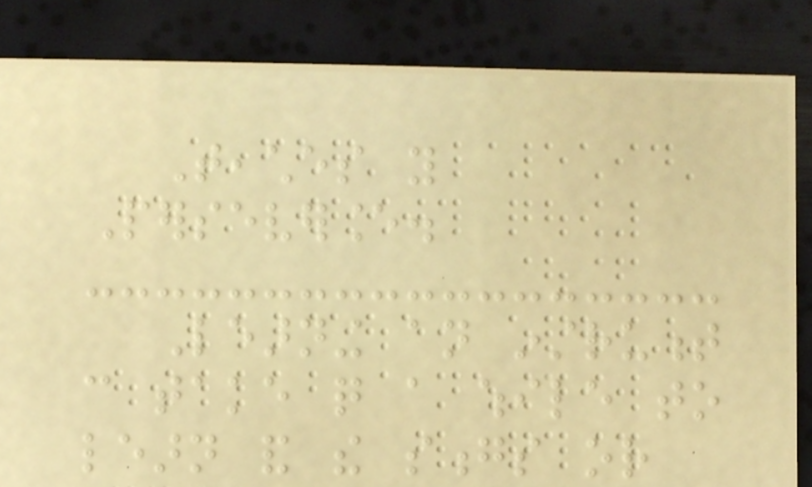Teaches you
Perseverance.
Learning an instrument
can take quite a while to
learn and the songs or
